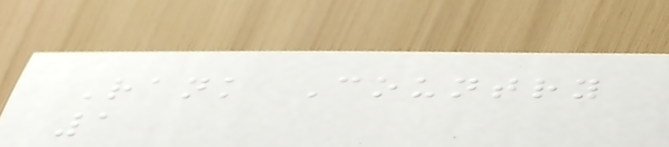Rank Country
1
